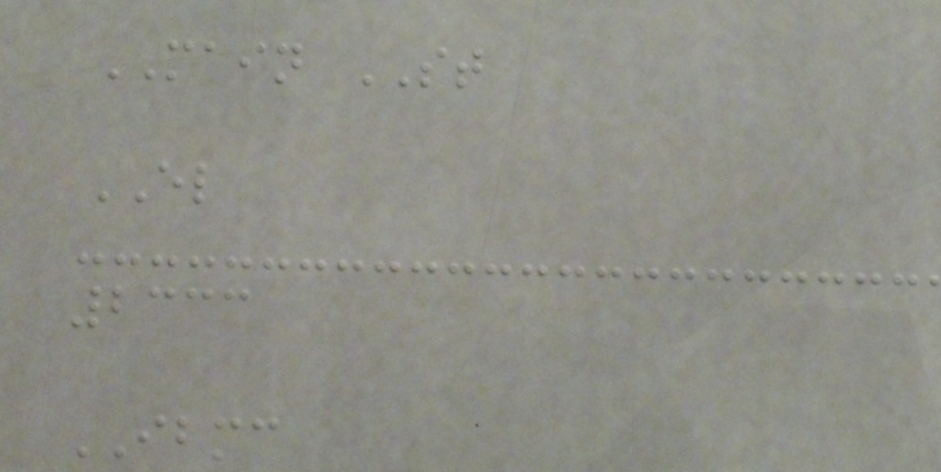MAIN ST
EL
2333
IBMC
